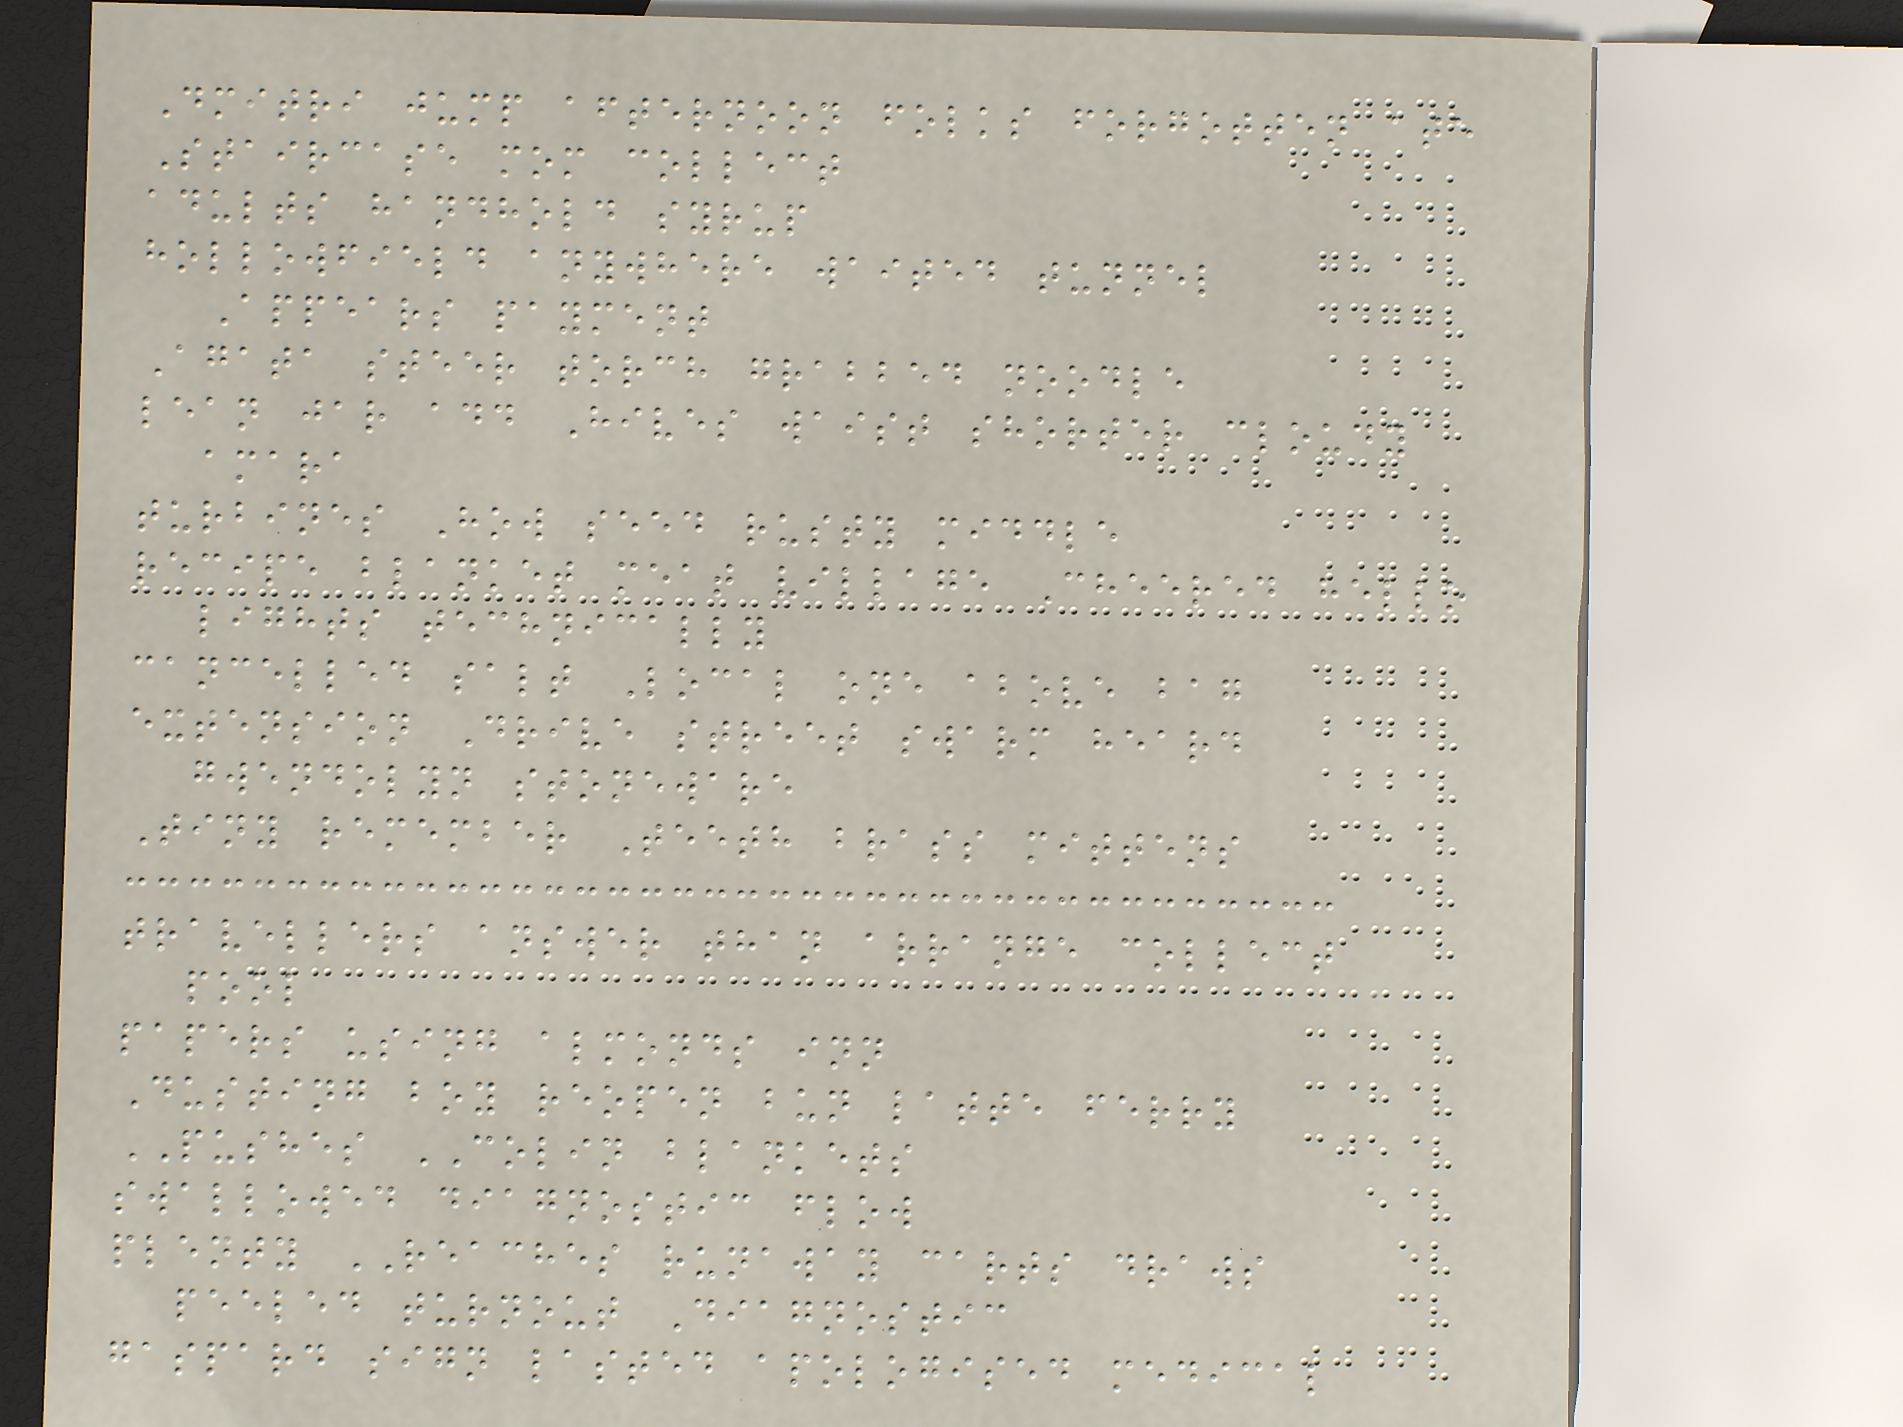Dmitri jump afternoon folks forgotten ate
Staircase mom collect
adults handhold syrup
hollowfield anywhere waited tunnel
Appears payment
Agata steer torch grabbed noodle
lean jar add Hives waist shorter cloudy
amara
turbines How seed rusty middle
recipe blanket meat village Cheered hello
lights technically
cancelled salt Local one above bag
extension Drive street swarm heard
gwendolyn stoneware
Tiny remember Teeth brass mittens
travellers answer than arrange collect
pool
papers using almonds inn
Dusting boy reopen bun latte ferry
PUSHES COLIN blankets
swallowed diagnostic flow
plenty REACHES runaway carts draws
peeled turnout Diagnostic
gaspard sign lasted apologised medical
